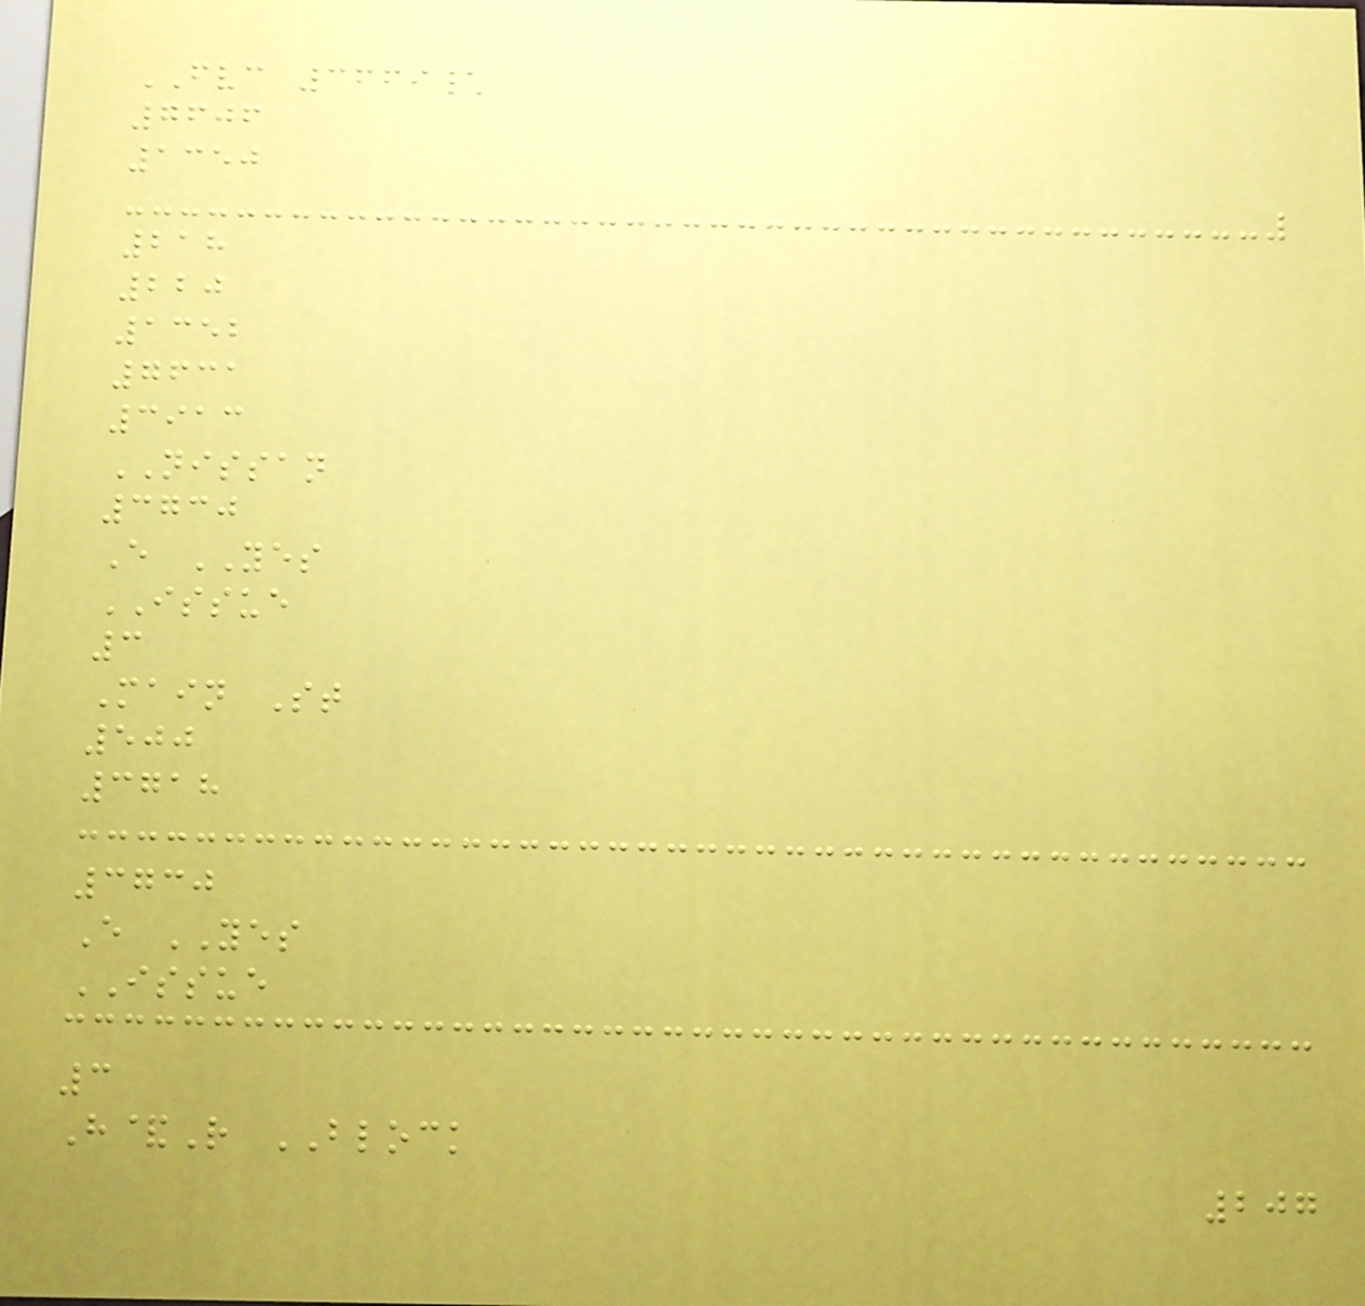FVC 3669\
7606
1350
218
220
1352
7631
3913
NISSAN
3730
E YES
ISSUE
3
Main St
500
3718
3730
E YES
ISSUE
3
H&R BLOCK
207
